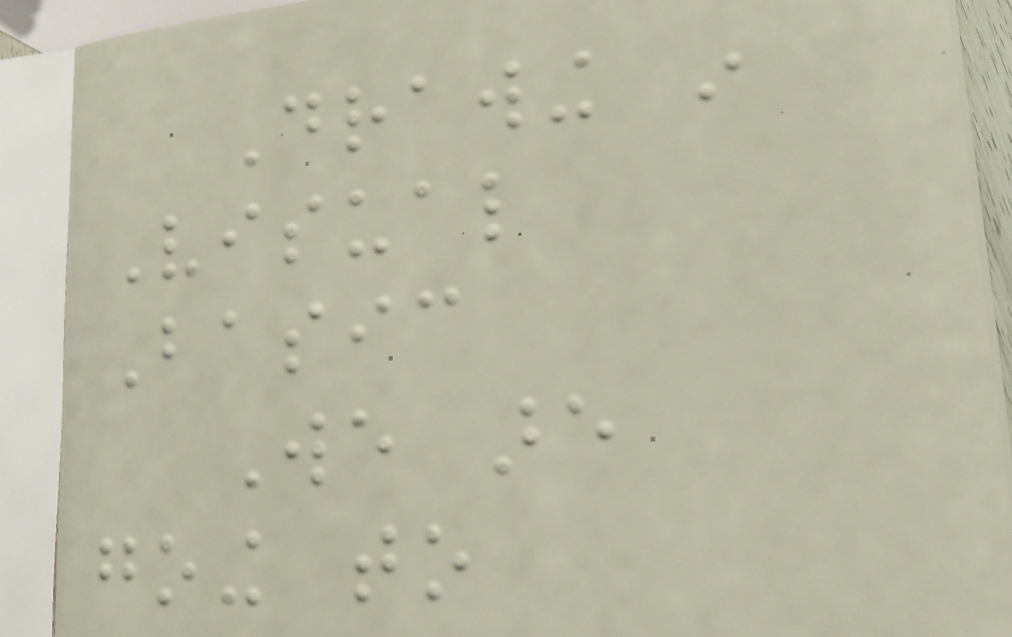Drawing in
Visual
Basic
We are
going to
